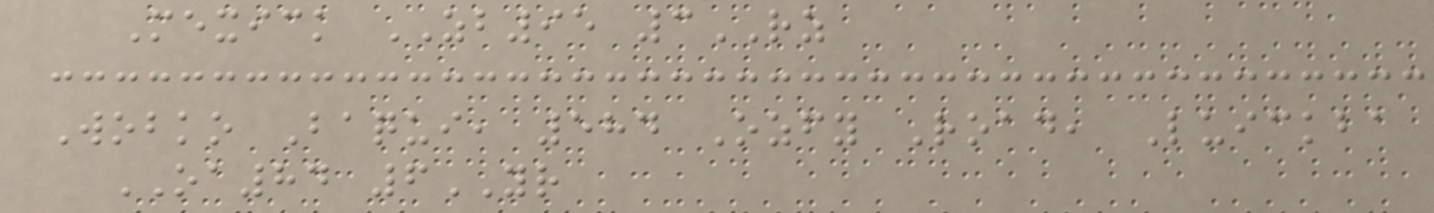Mexick ZB95 3RZ
Wobko Baqui, 584 Ozfy Road, Luickba
OA84 6YR
